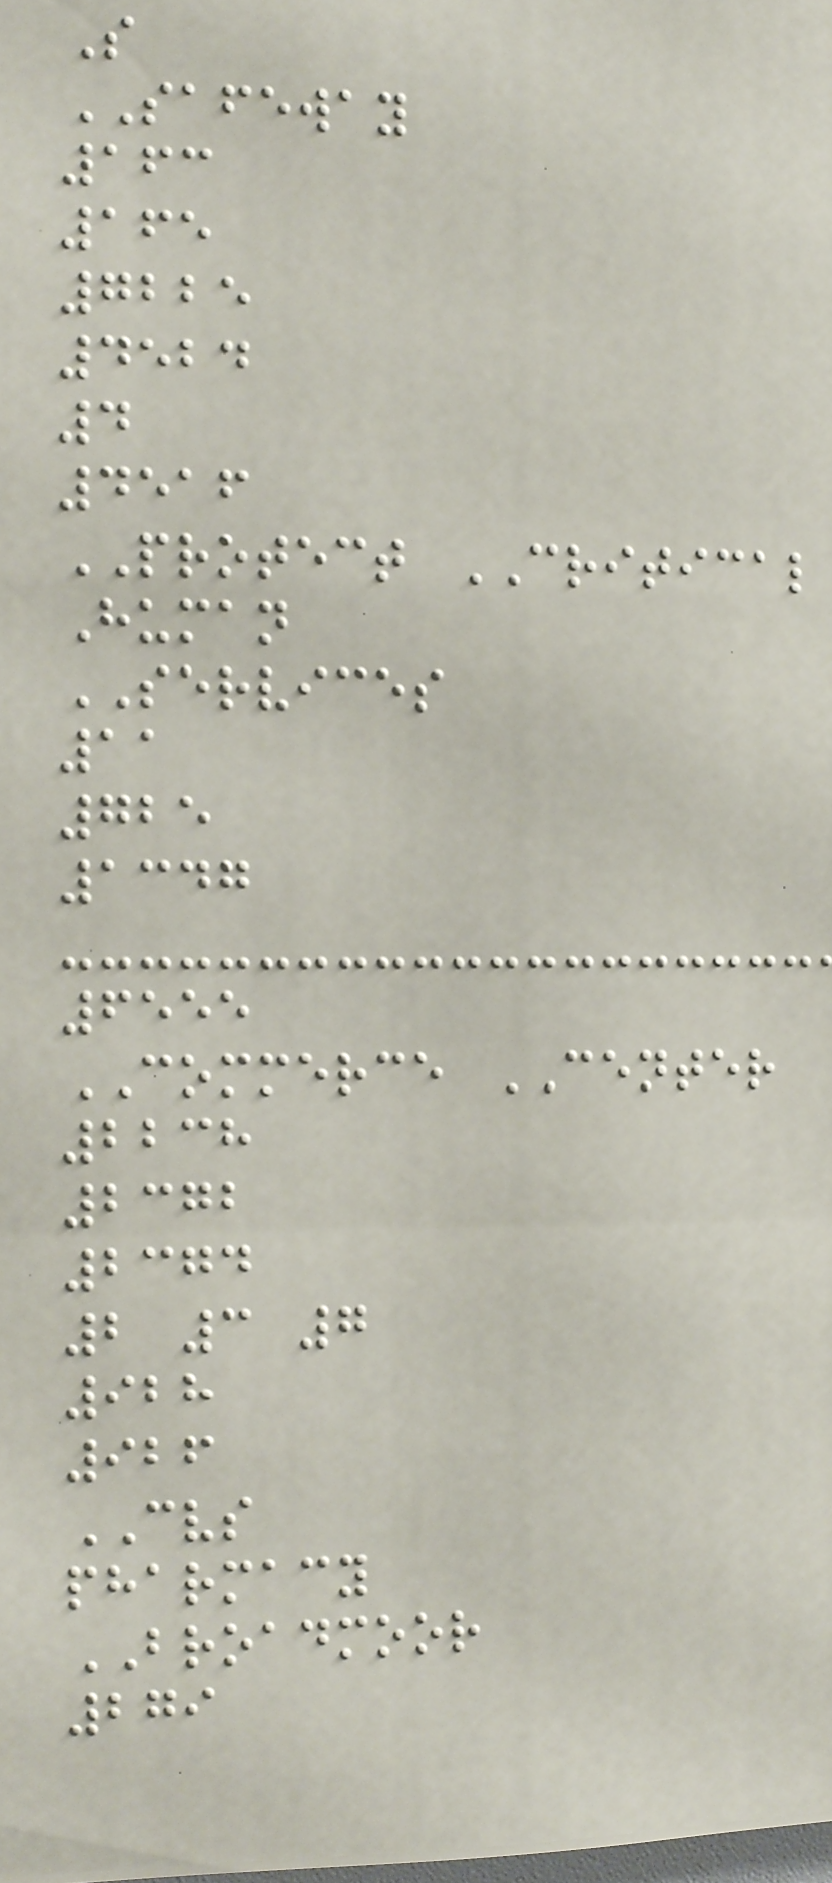S
SAFEWAY
163
165
7225
4524
4
4516
PROTECT CRITICAL
Human
SERVICES
11
725
1347
6555
COMMERCE CENTER
2238
2372
2374
2 3 7
928
926
CVS
pharmacy
BROADMOOR
279
